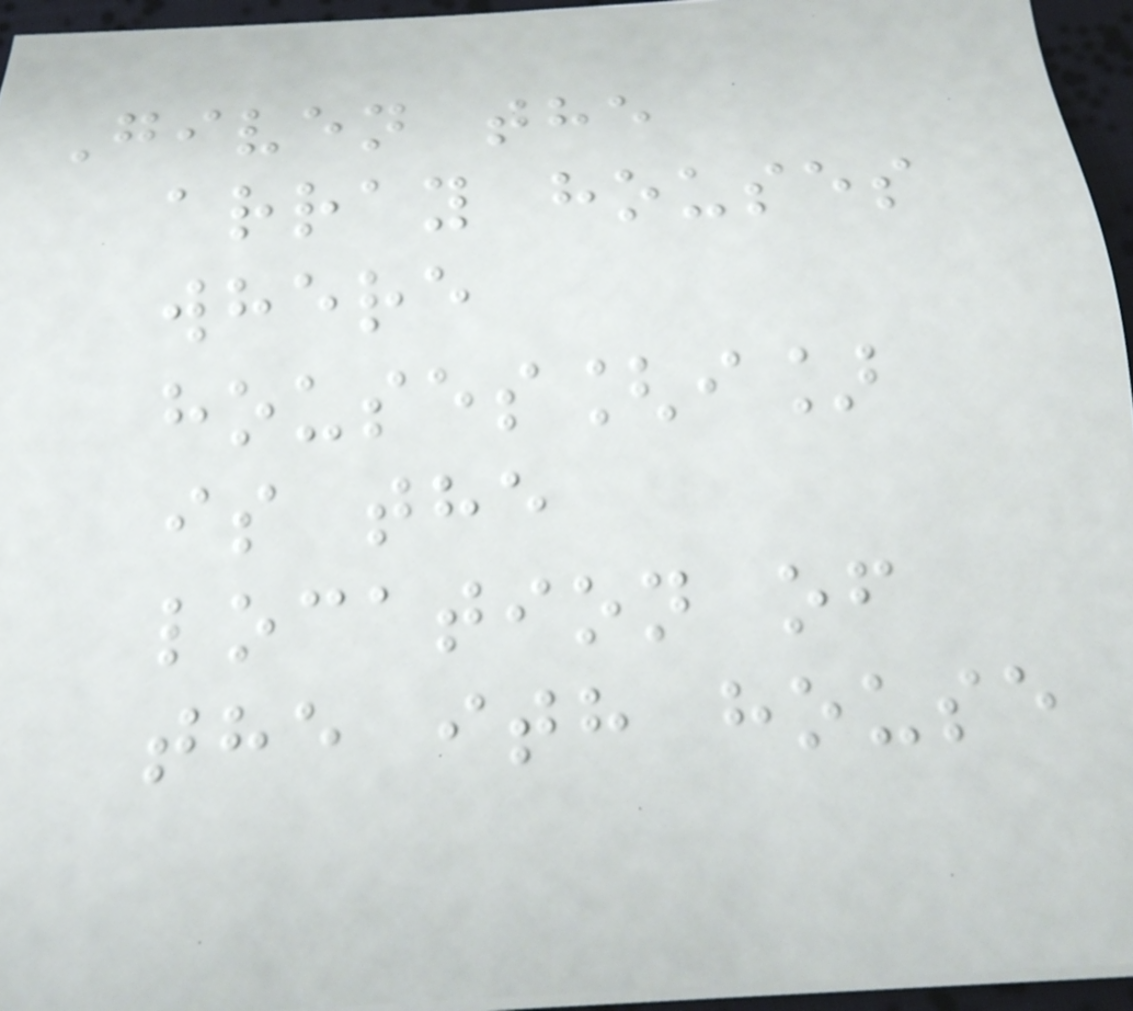Given the
array houses
where
houses[i]
is the
location of
the ith house
